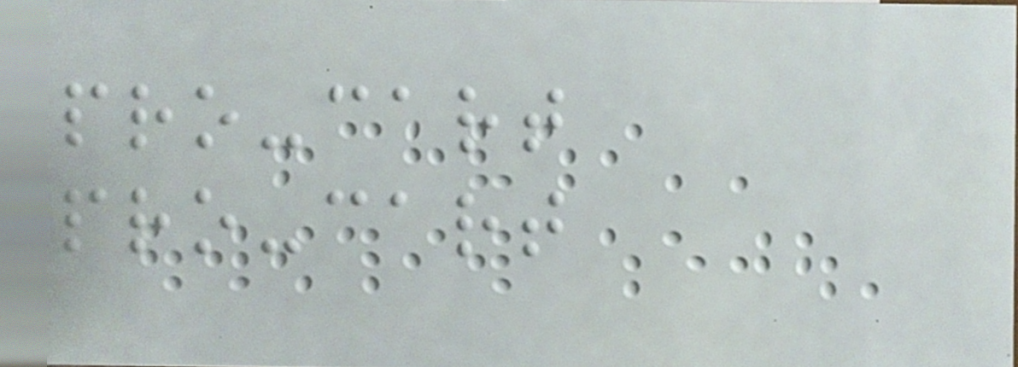pro-cart
pro-cart
